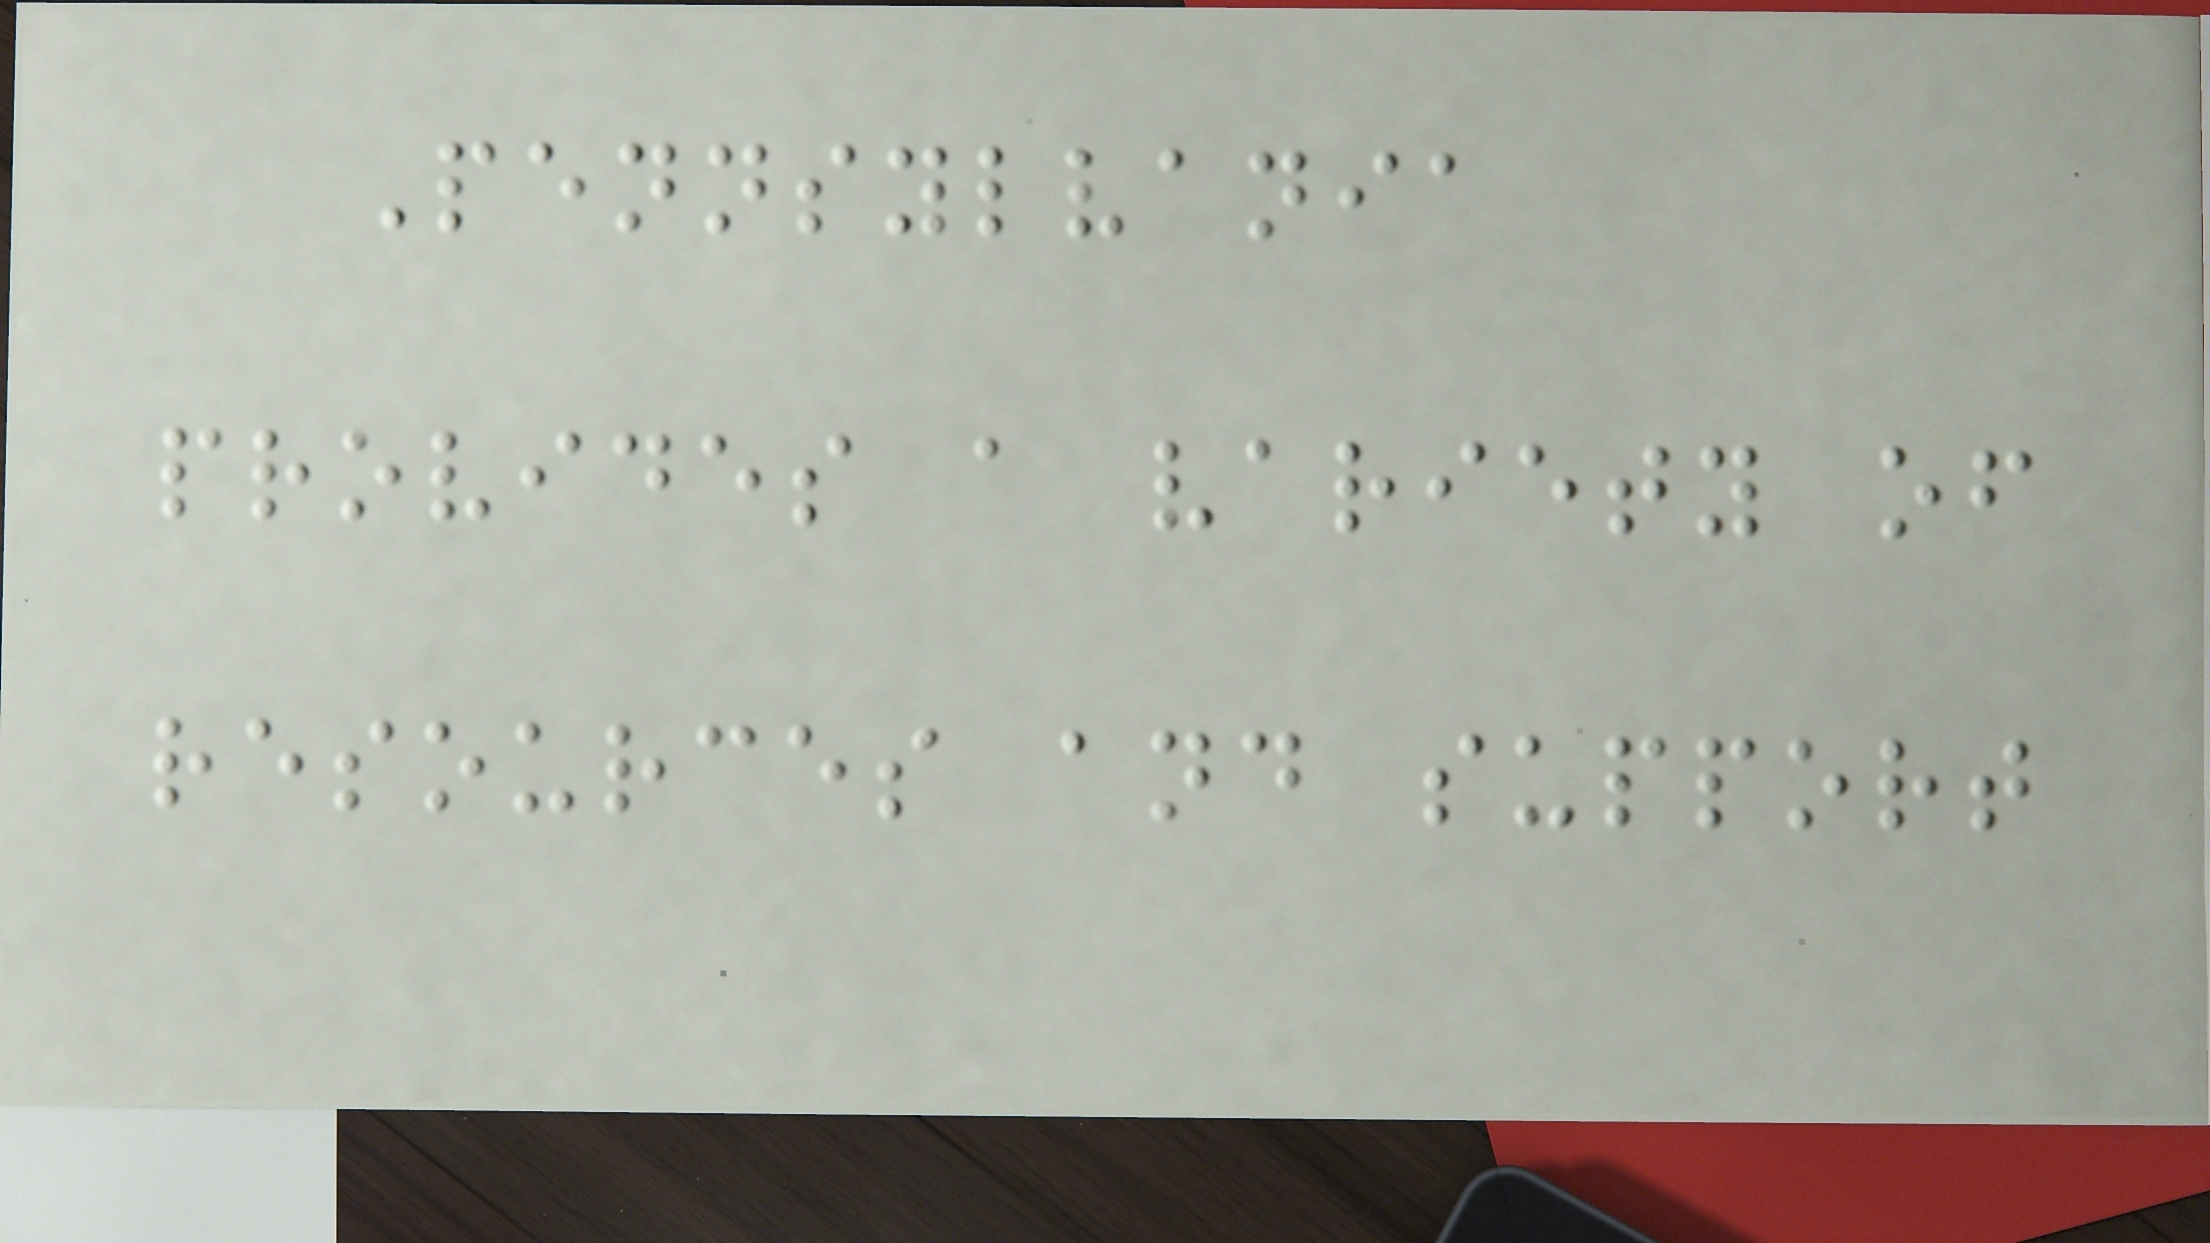Pennsylvania
provides a variety of
resources and support
